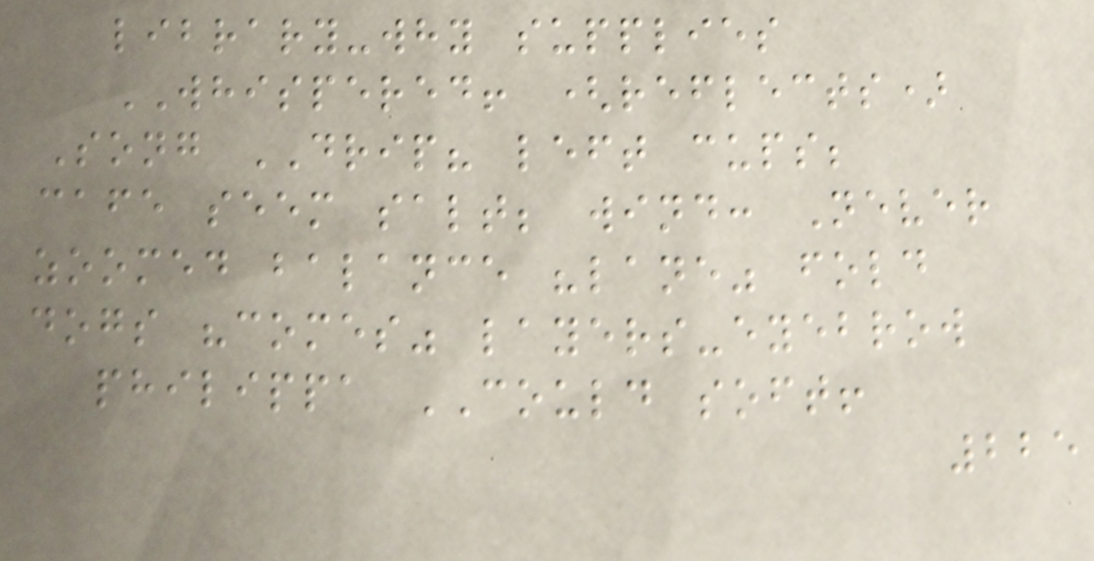library-why supplies
WHISPERED! (reflects)
Song DRIP? left cups;
cafe seem salt; wind: Never
zoomed balance "lane" fold
dogs "comes" layers-eyebrow
philippa COULD soft!
225
